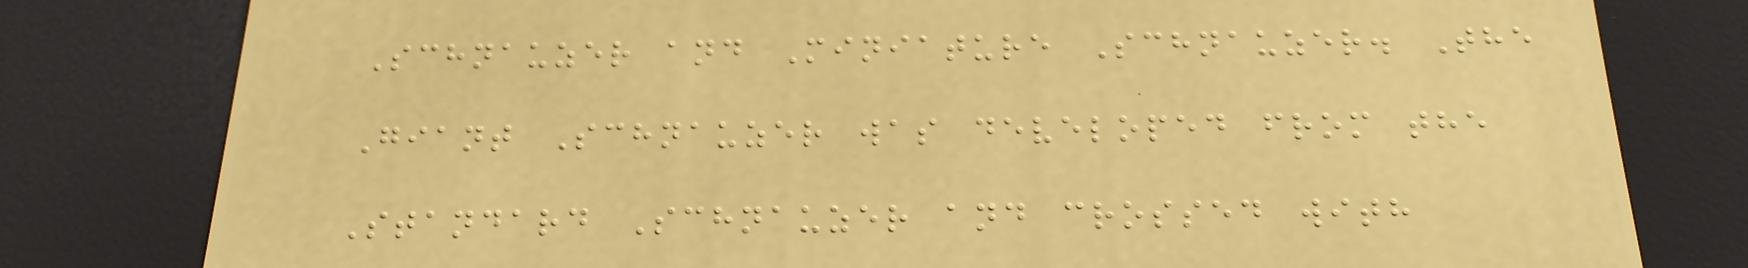Schnauzer and Miniature Schnauzer. The
Giant Schnauzer was developed from the
Standard Schnauzer and crossed with
